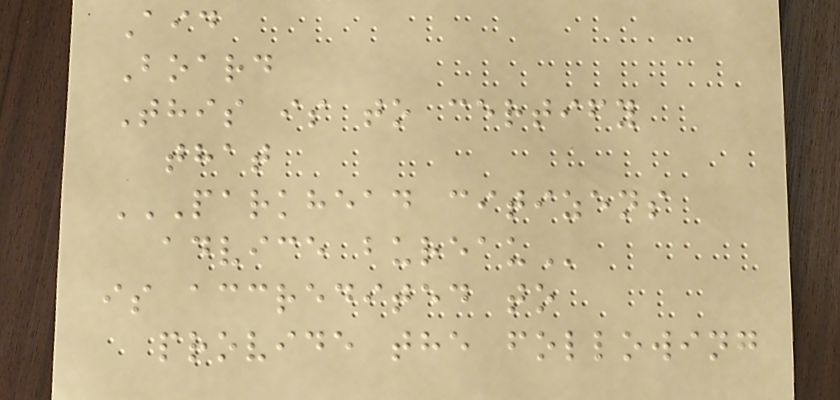Aid
Board
This is to certify
that
PARKHEAD CITIZENS
ADVICE BUREAU
is accredited to
provide the following
